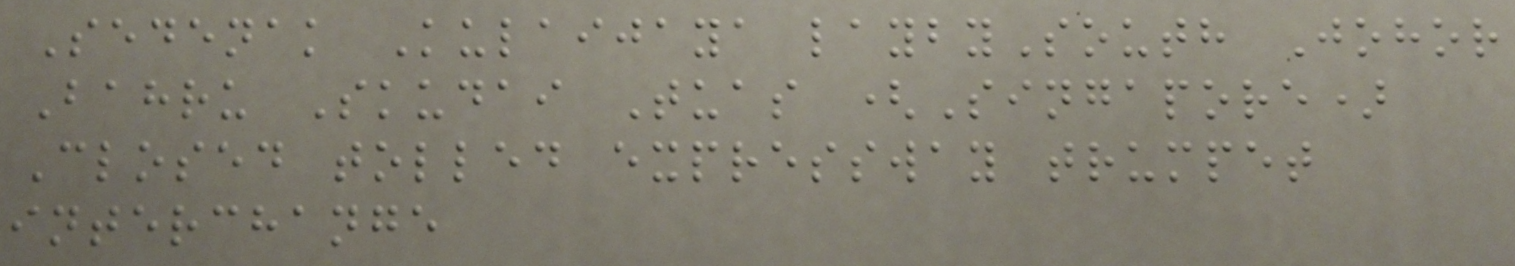Sedenak Kulaijaya laybySouth Johor
Bahru Skudai Tuas (Singapore)
Closed tolled expressway trumpet
interchange
